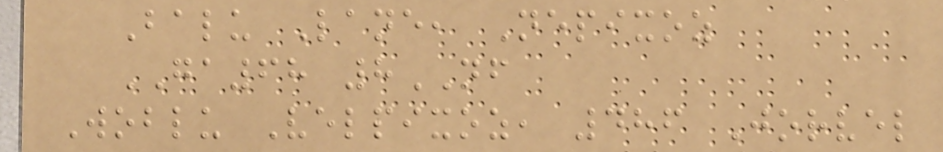Balu Lane, Nepixoz
GA68 8NF
Woblu Velpixoz, 486 Jorvel
